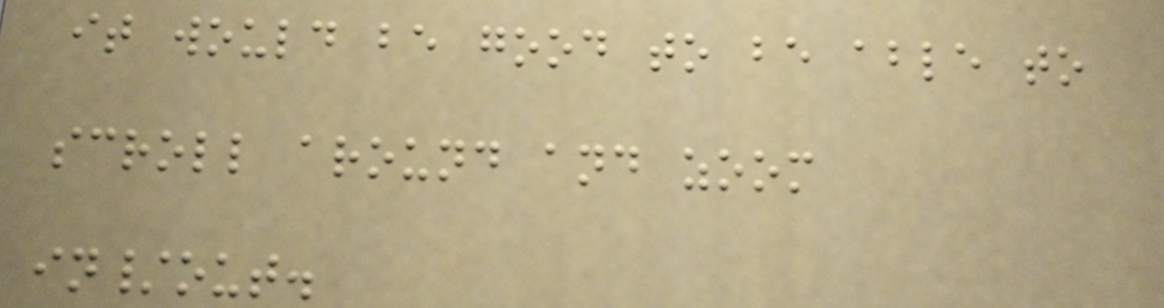it would be good to be able to
scroll around and zoom
in/out.
